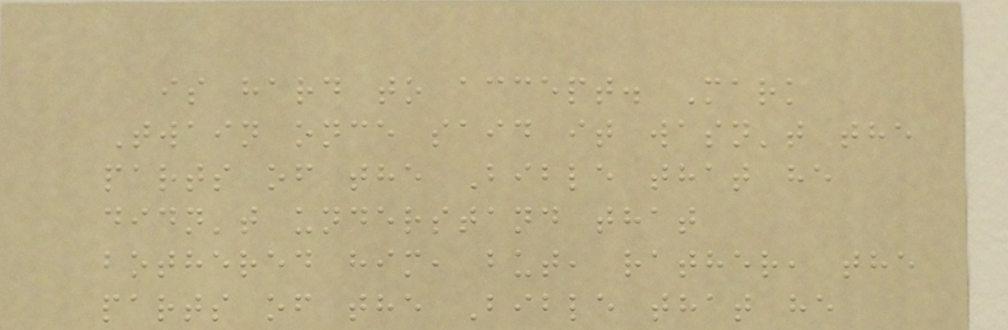is hard to accept. Mark
Twain once said it wasn't the
parts of the Bible that he
didn't understand that
bothered him, but, rather, the
parts of the Bible that he
